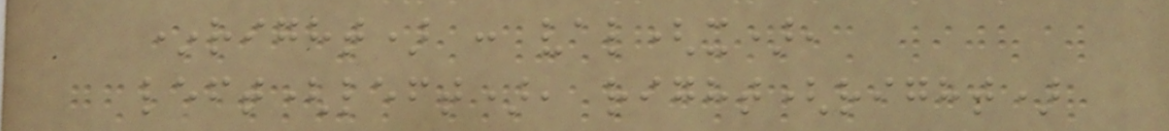*right) : val(x),
left(left), right(right)
